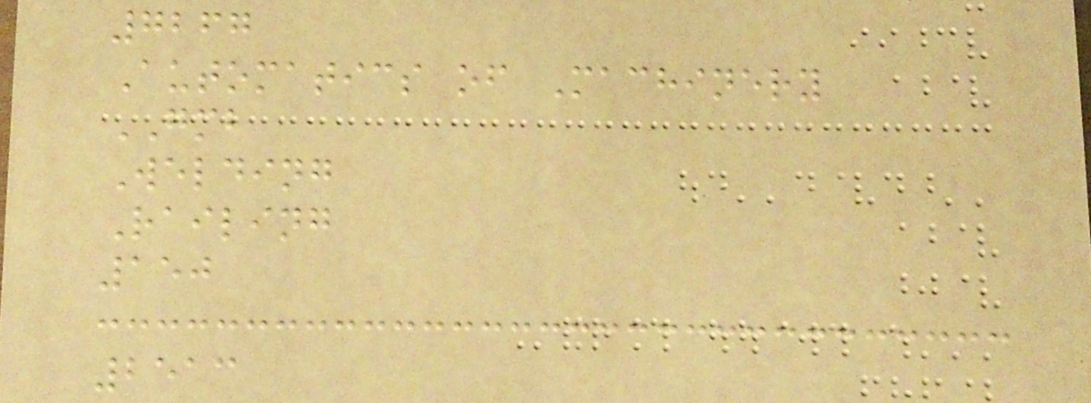7267
Automatics of Machinery
GMB
Welding
Railing
150
2513
